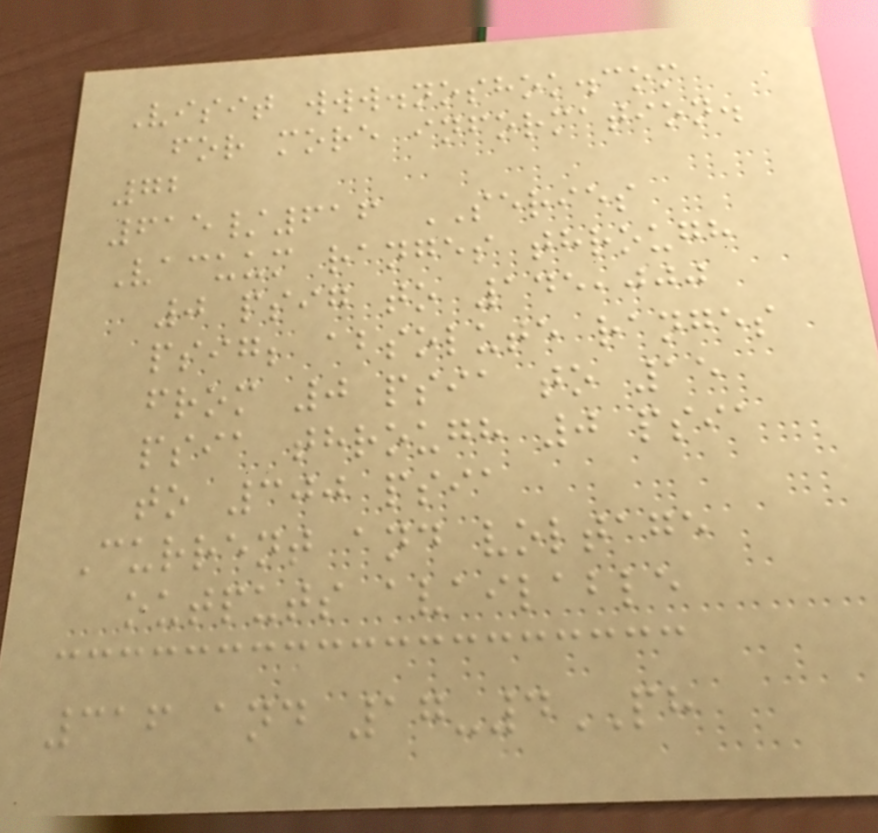Visit www.noshok.com
for more information.
72
615/616 SERIES
Vacuum ranges through
0 psig to 145,000
psig; absolute ranges
from 0 psia to 15
psia through 0 psia
to 300 psia
Current and voltage
outputs available
316 and 17-4PH
